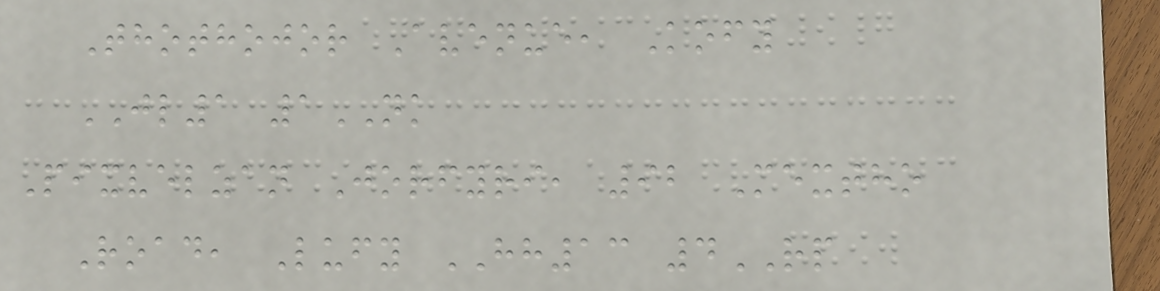Thothojor Avenue, Kofy
JL1 1NK
Pixvelzan Jorfyri, 92 Mextho
Road, Lufy HH13 4RP
